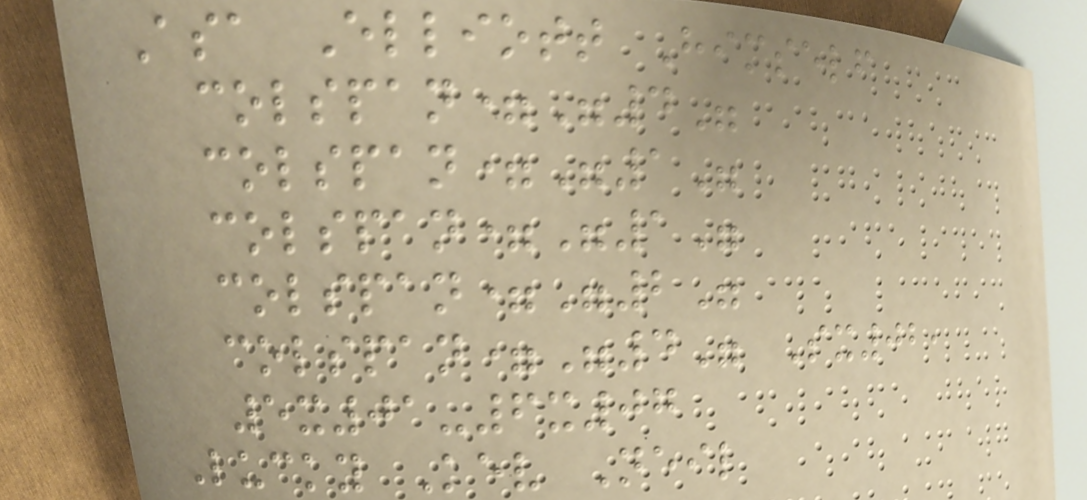Asa Elliott Himself
colspan="4"
colspan="1"
colspan="1"
colspan="2"
colspan="4" Sx02,
5x01-6x07
Lucky Kev Neil
